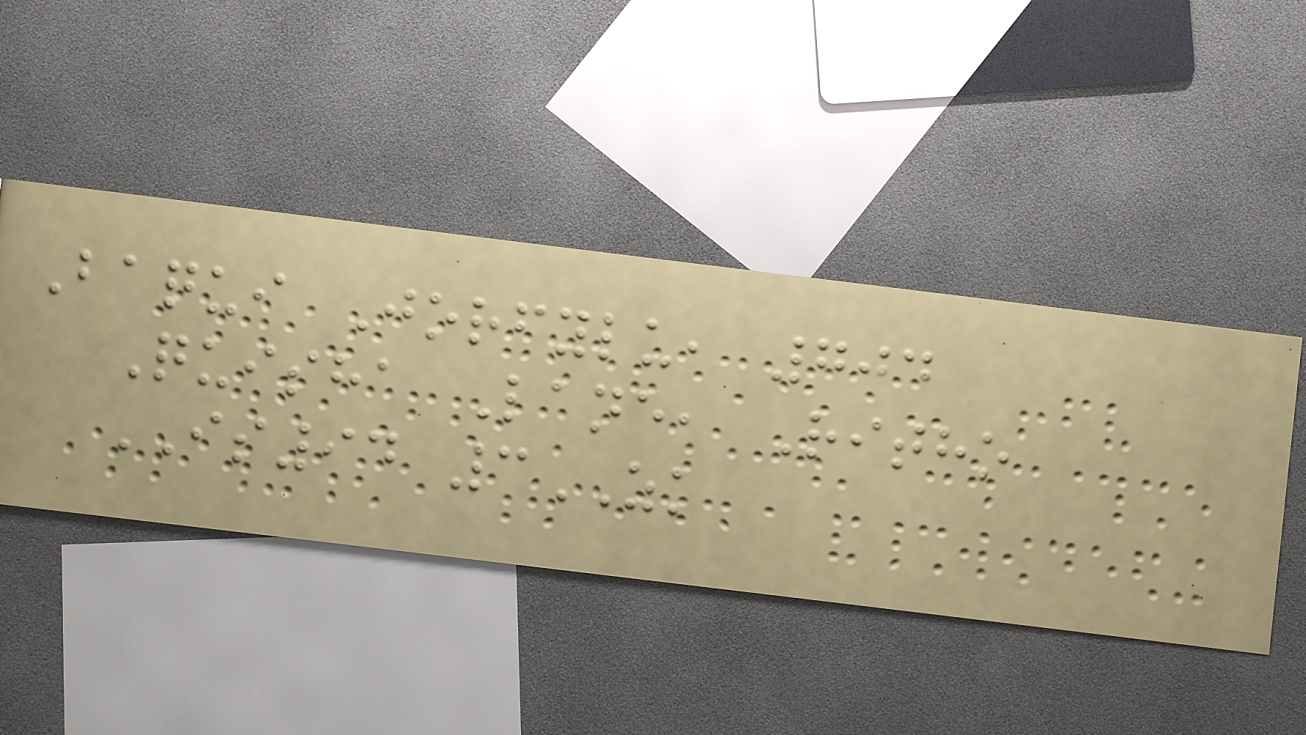Baqui Jorfylu, 704
Quisha Lane, Ritho
IS94 3ZK
